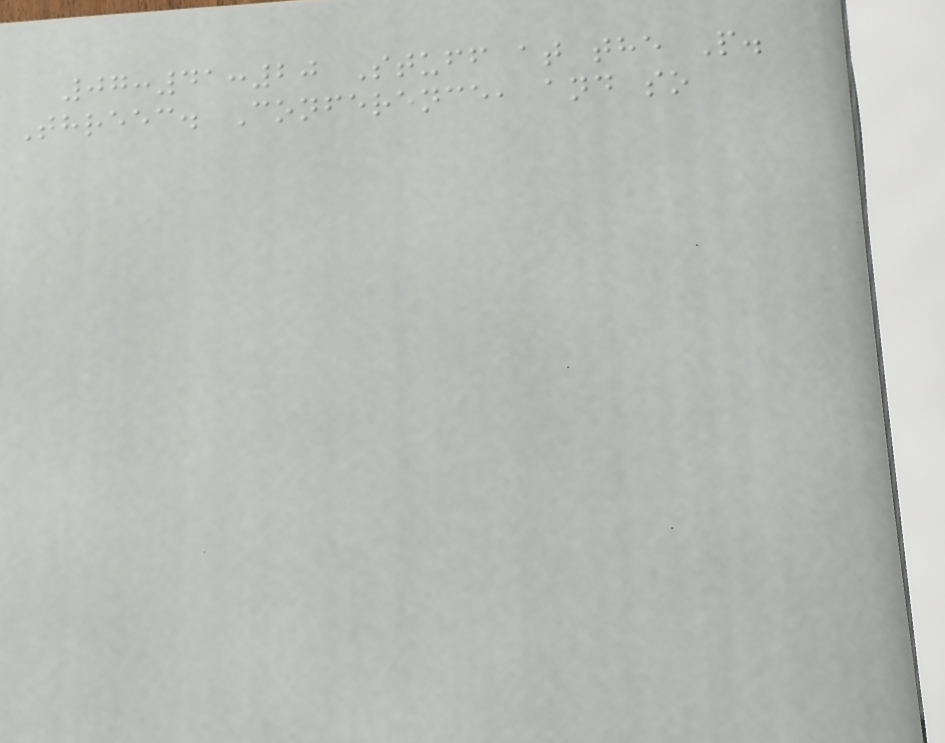07:41:20 Stuff at the P.
Threec. Conference, and so
